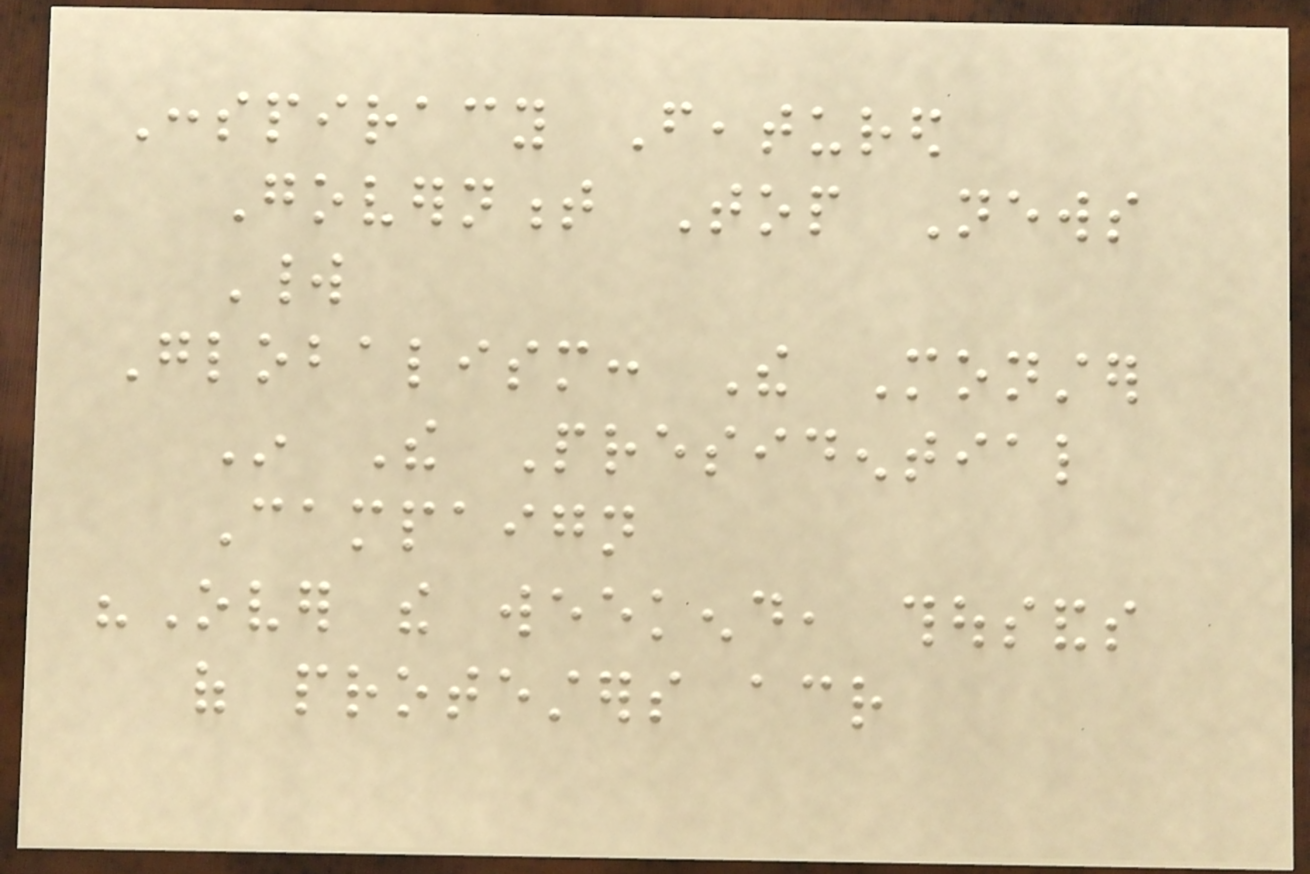Conspiracy Featured
Government Top News
World
Globalism: The Monster
In The Presidential
Campaign
"Over the weekend, thousands
of protesters across
